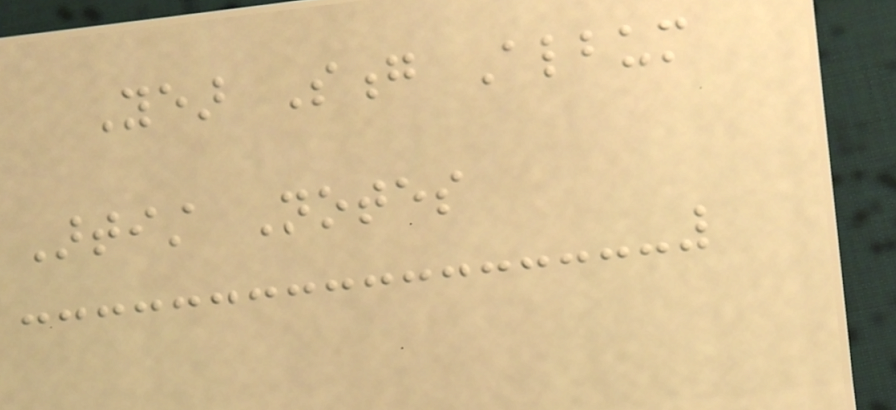Year Song Album
Artist Notes
